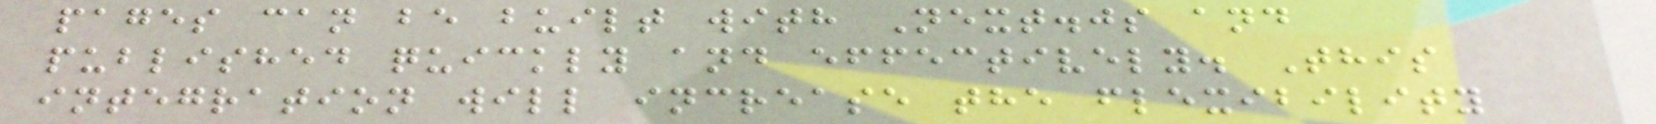pages can be built with Next.js and
published quickly and effectively. This
integration will increase the flexibility
